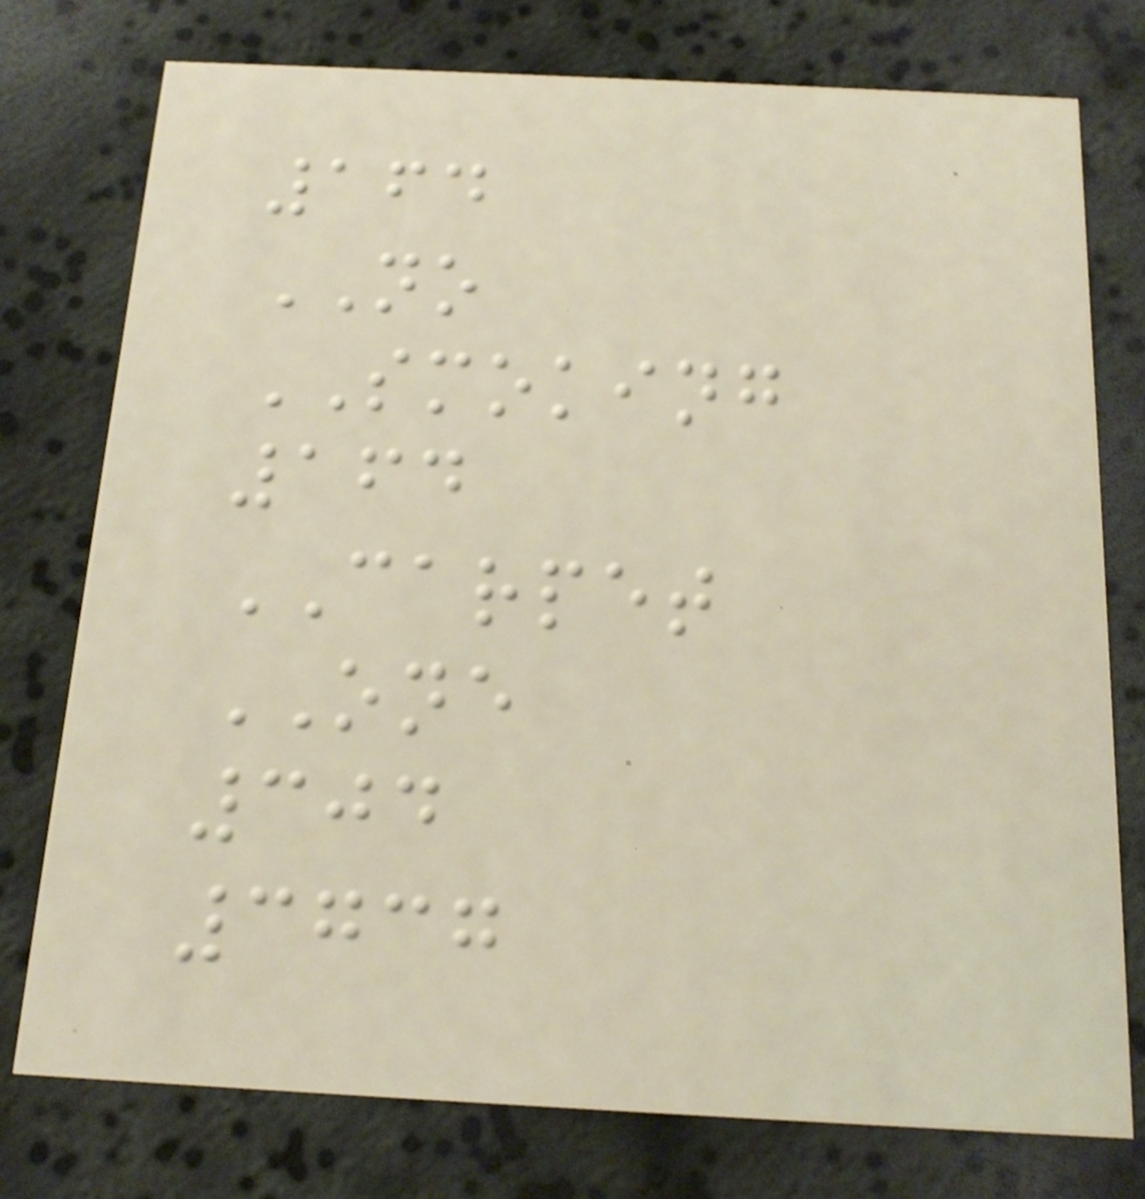164
NO
SMOKING
164
CARPET
ONE
304
3737
